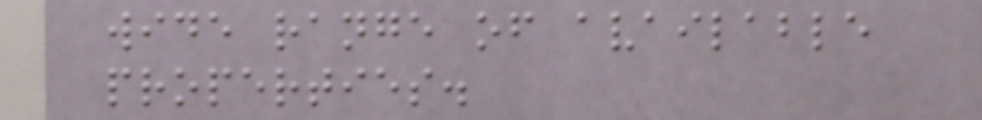wide range of available
properties.
